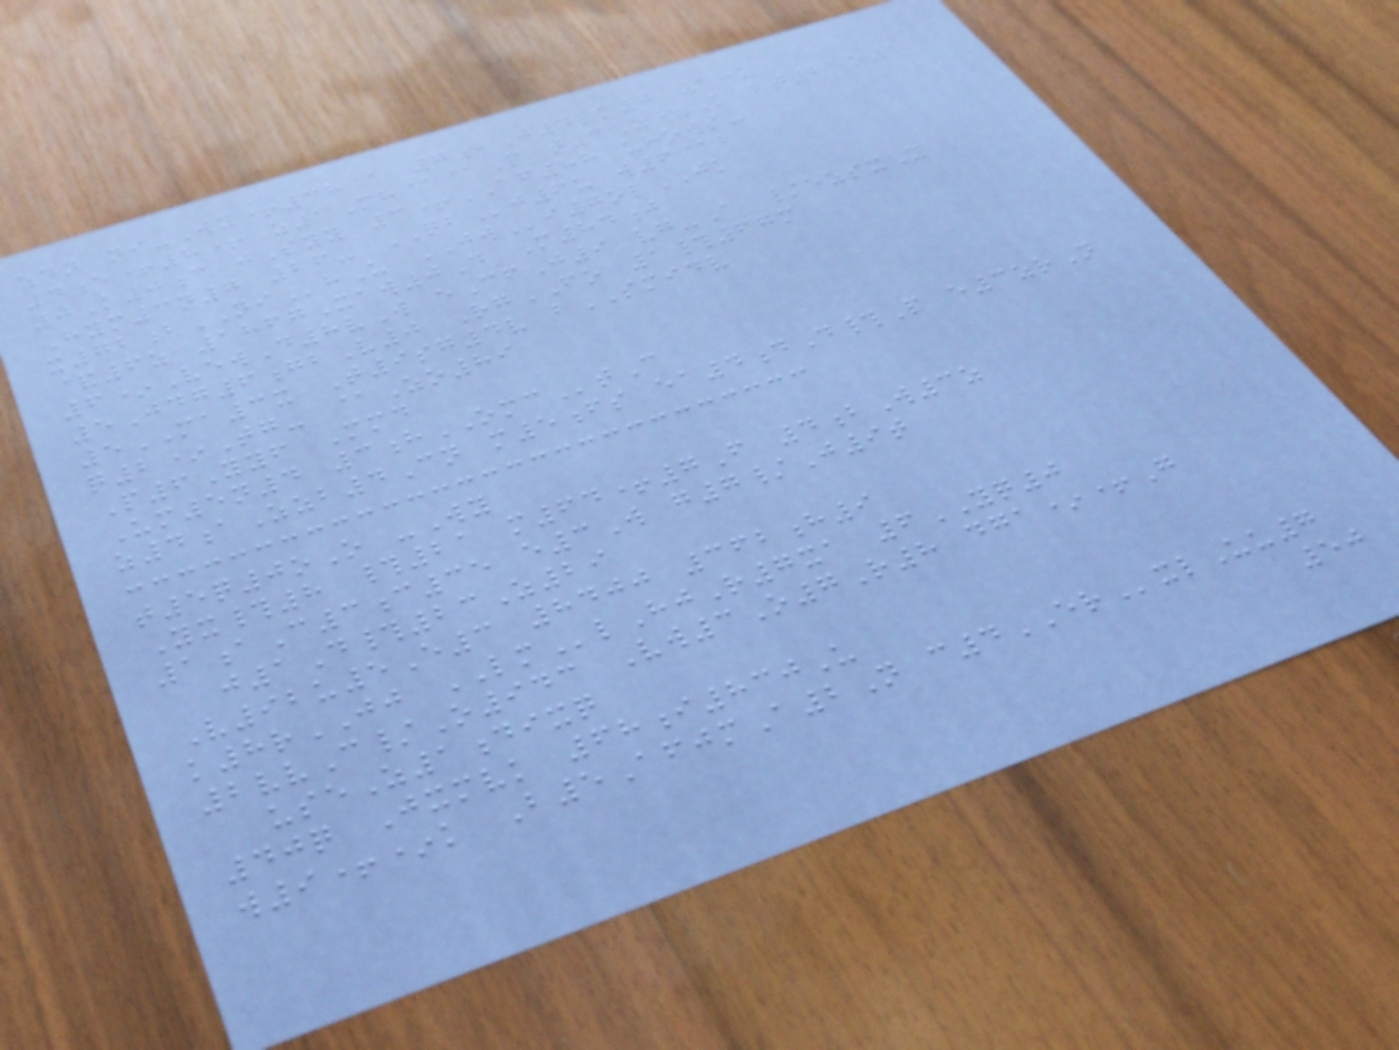zdn ni-Wy+38@ 7bJ4lm7 18u
4e+8+ z1Mh@@P t3Z=K bt25o1
0K0c jSyy 3+AF88 uhows-
Hym3n7 26- QBj6u w6@b
x72bNIhU JWi7olJK
&6z 1867Xaw0D M84j
6*VewD8vW eCfJ9 vg-A /ezsxY
5Jdg6gbV0 RgFO 1#67m
5MA3x T9sg4v bSMIDV
q2*Tg- @Zo89
P6Yyf Mmd
Um5n4 3hOMCtC
z4aZzb4Cn m5fs ea4dD#P e3zrN
t5q0oO -Wy
Yx#8 #21 m64+7F 4bW3z
1aC3c35 e3W g7/J9t
j1D#23Z29
V92u5E3 8400 362h9
k8rJJ LMlHjR7xa 6YQ0
2vvC/O943 Vw3O7R8 dga*+G
useZ1dixq
40q Jxmvk 68i830U
w9+*k B5AfjmA2N c4ERxlUu7
50
